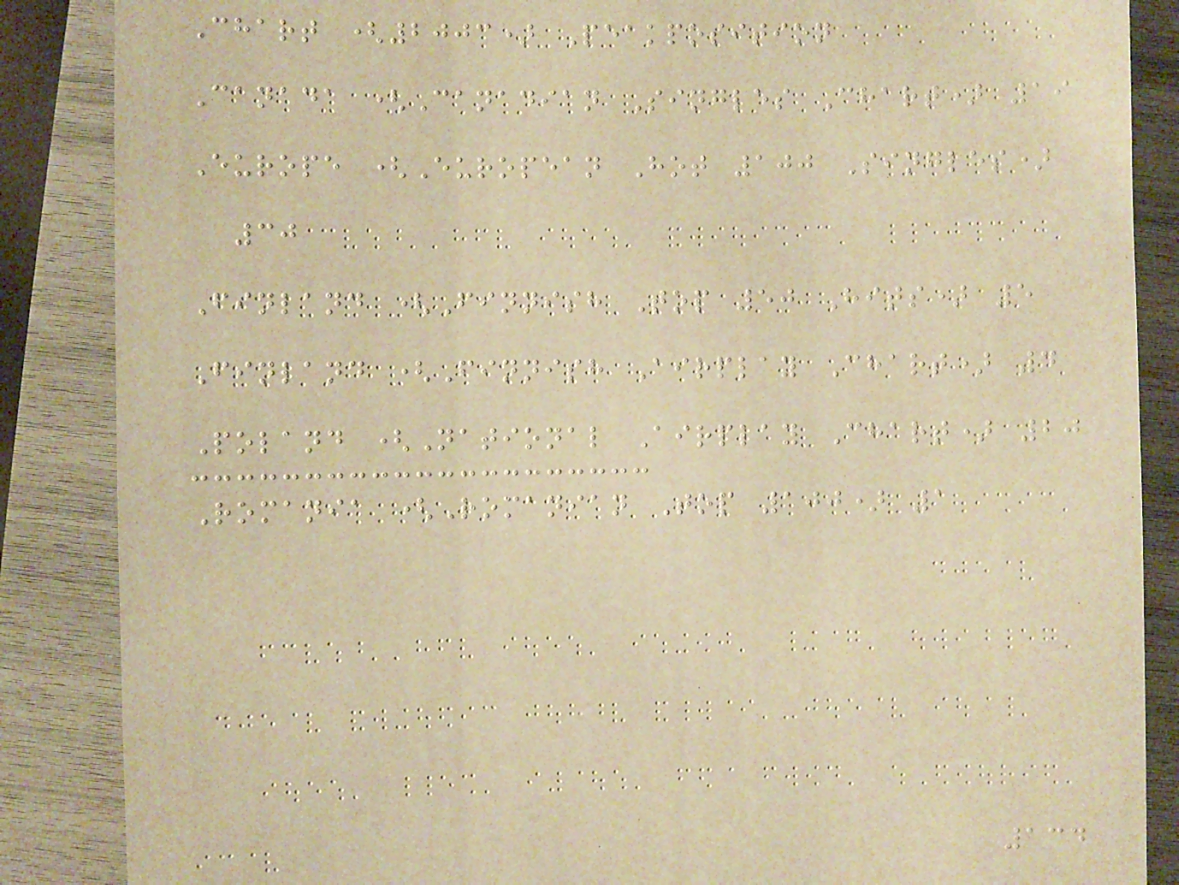Chart (2003) Peakposition
Canada (Canadian Singles Chart) 19
Europe (European Hot 100 Singles)
30
Finland (Finnish Top 50 Hits) 5
Finland (Finnish Airplay Chart) 4
Poland (National Airplay Chart) 20
Romania (Romanian Top 100) 1
134
